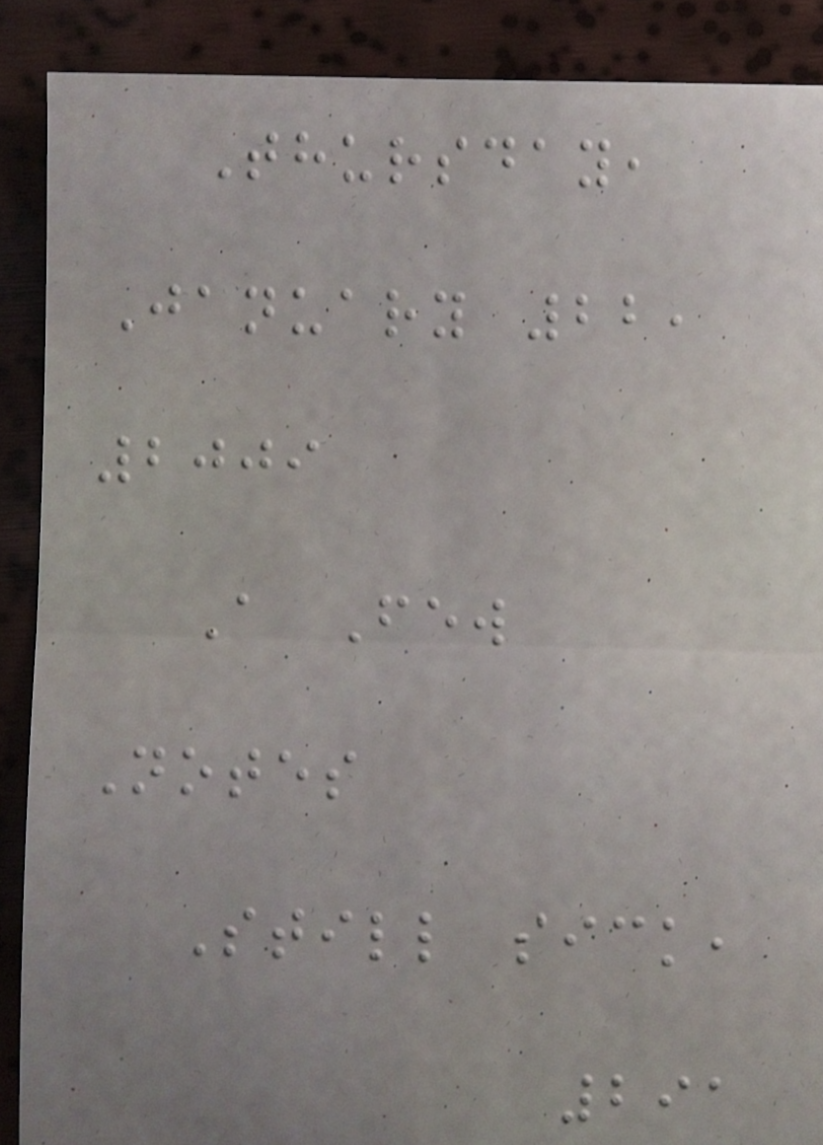Thursday,
January 22,
2009
A Few
Notes
Still sick,
291
